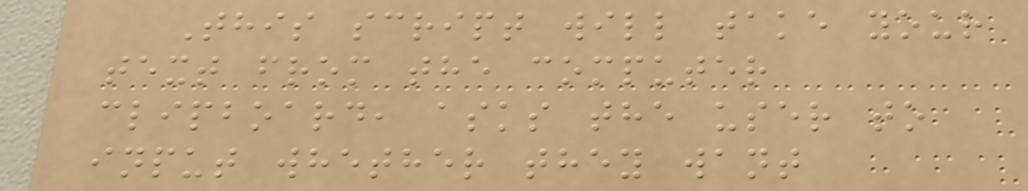This script will take your
text from the computer
clipboard, asks the user to
input whether they want
